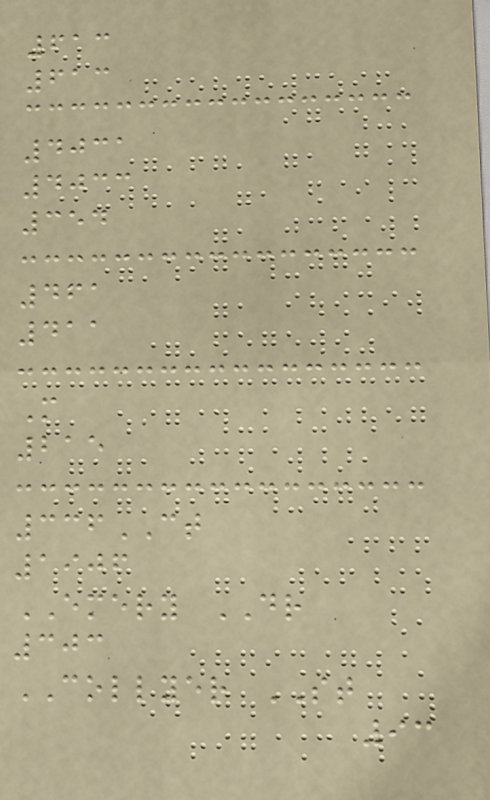613
613
4031
4033
354
461
411
M
215
336CT
1906
EMERY DR
303
COLLYER ST
93
